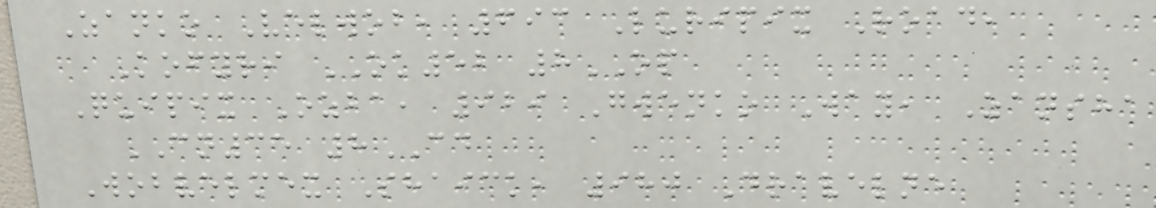Zanko Velwob, 693 Luripix Road,
Kofyri OK52 8OP
Quipix Ozba, 929 Gwenko Way, Zansha
CN35 8CD
Wobvelmex Shaick, 980 Dravelne
